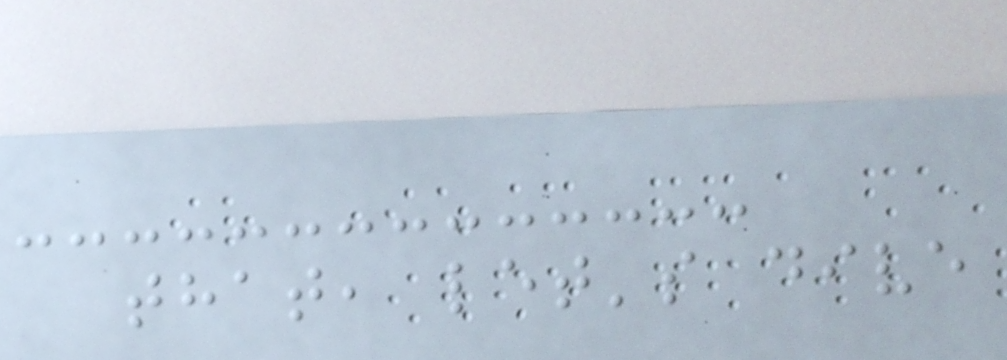that, let's dive
